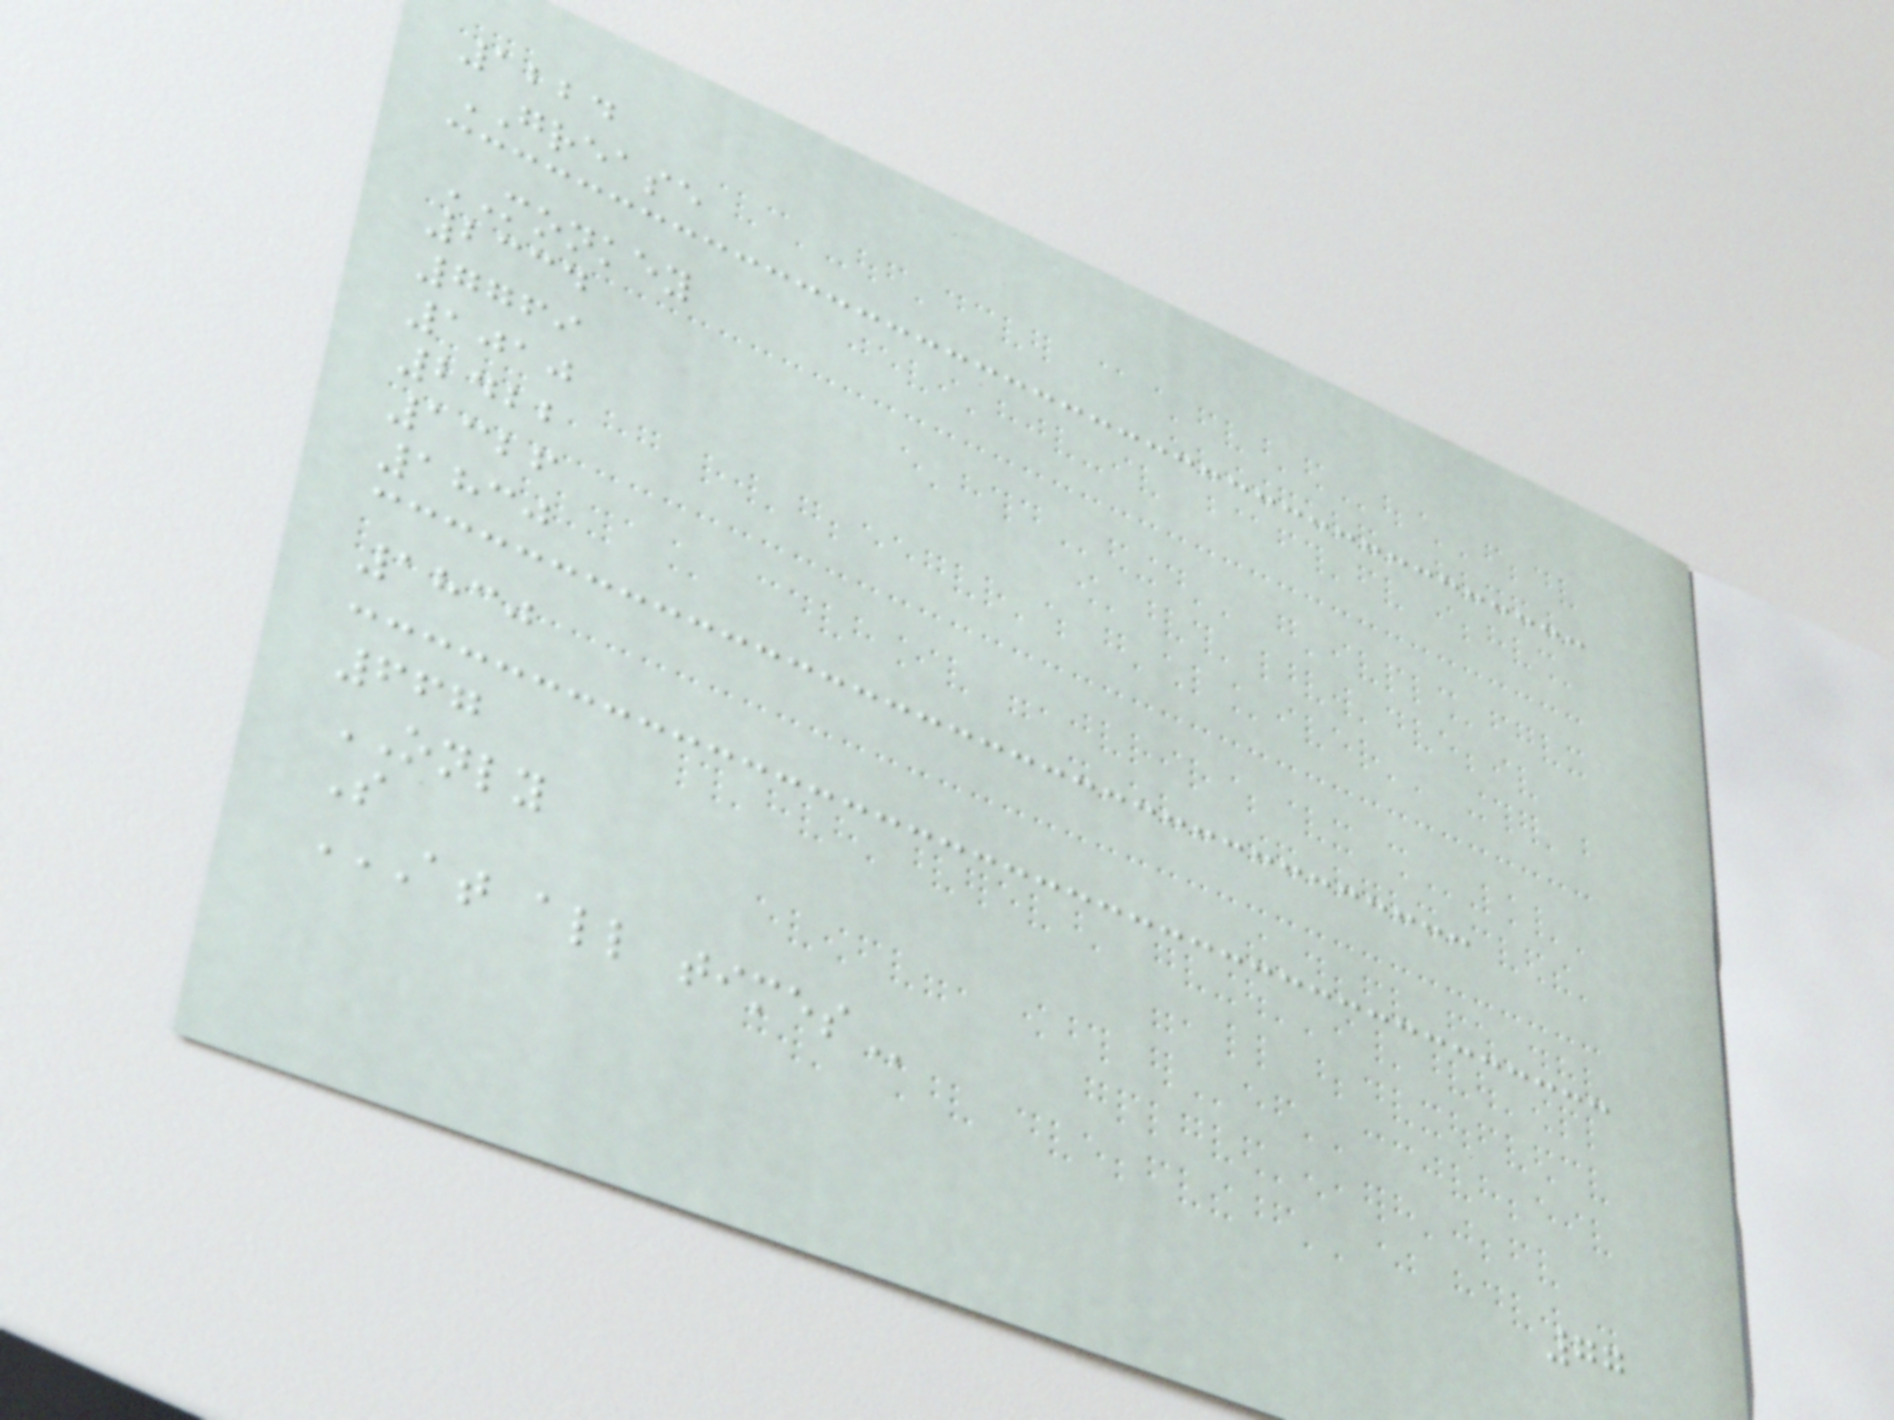1224
GREASE
MONKEY
2334
7769
1010
2422
1326
1830
1830
667
ONLY
S
AT ALL TIMES
77
